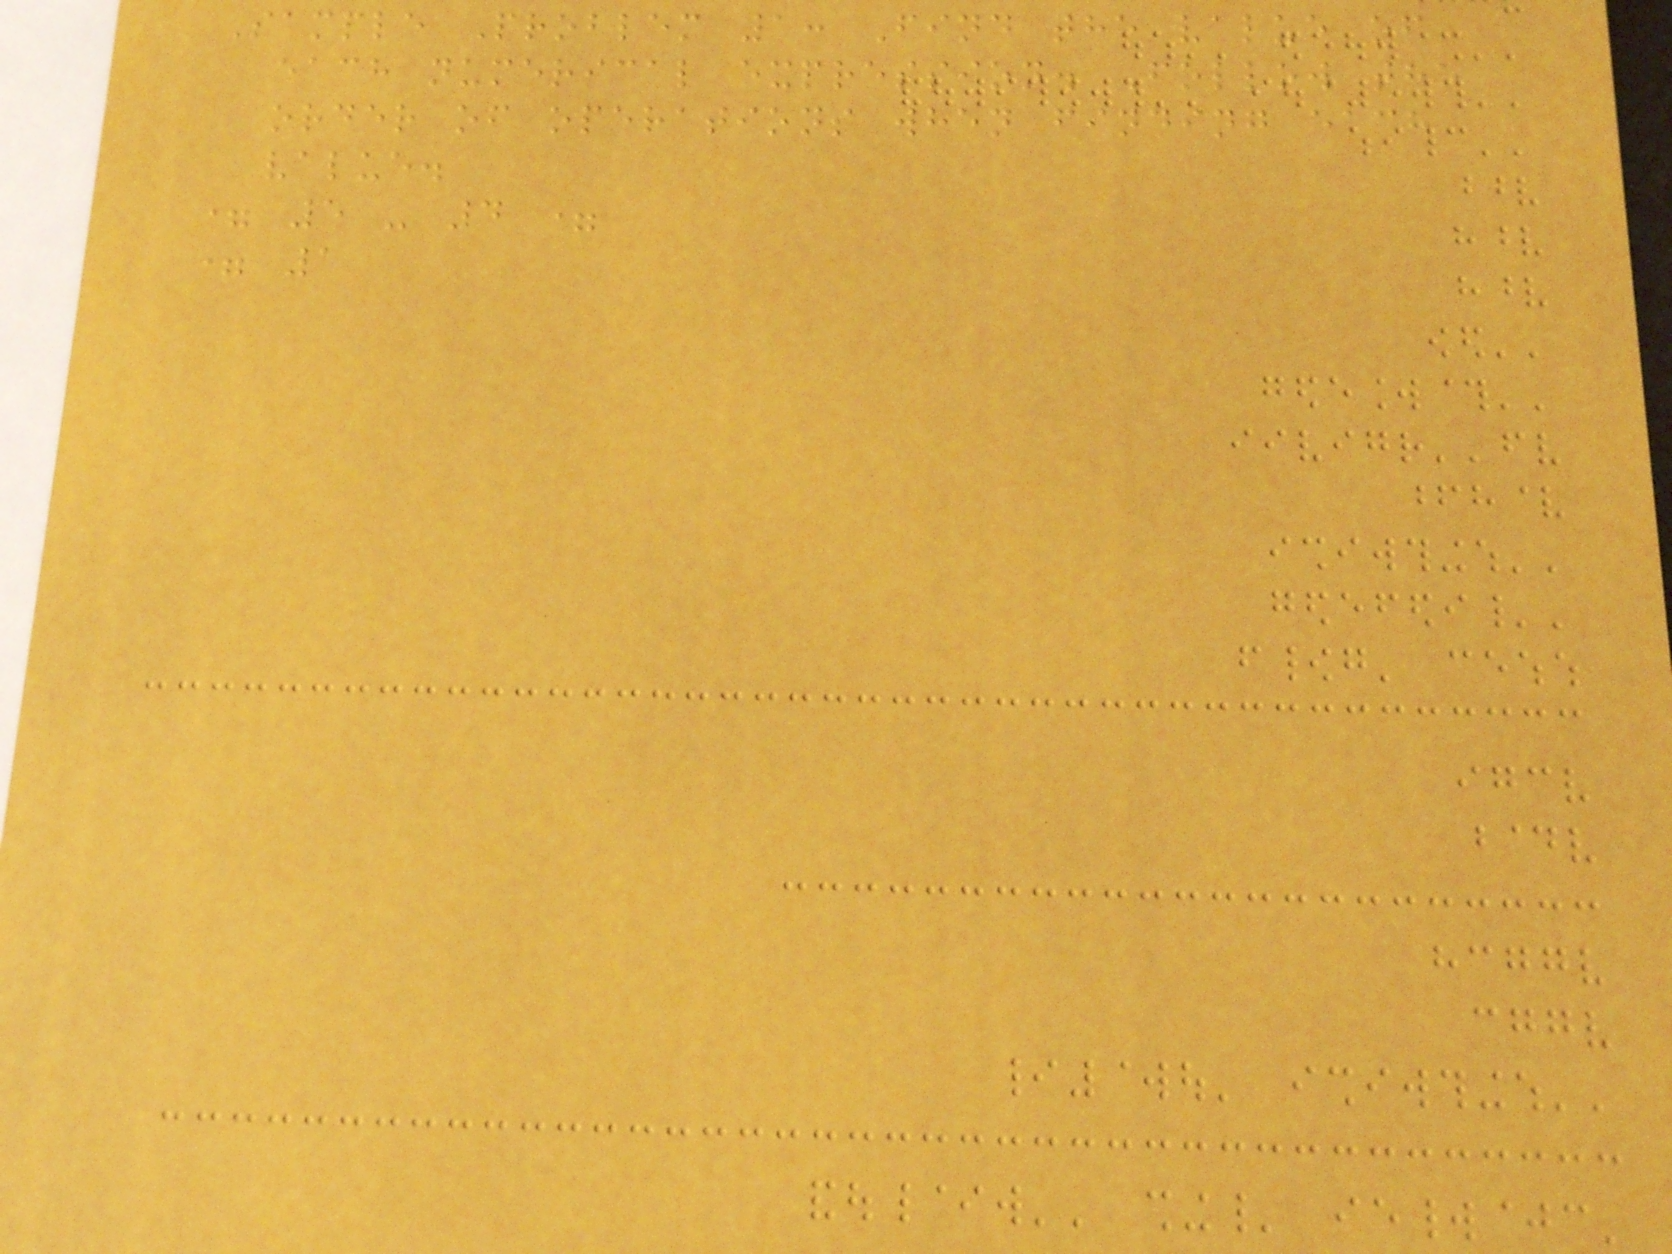Sample Problem 1: Find the value of
each numerical expression. Follow the
order of operations when finding each
value.
= 5 - 4 =
= 1
